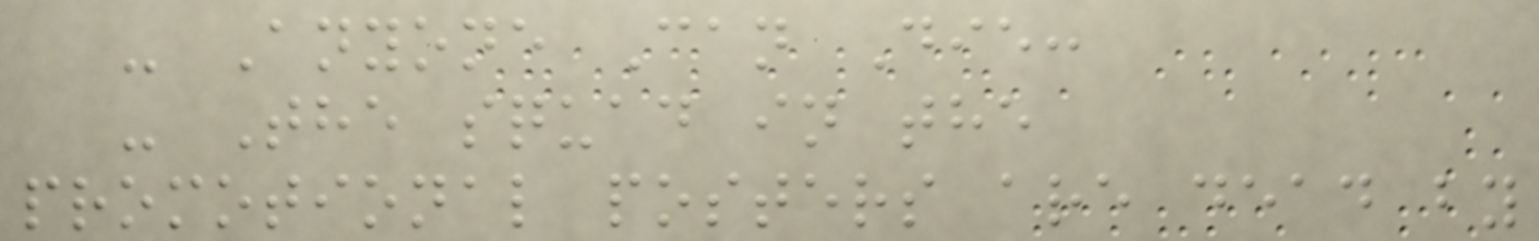- Anyone Can Die:
- The squad in the
promotional posters are dead by
